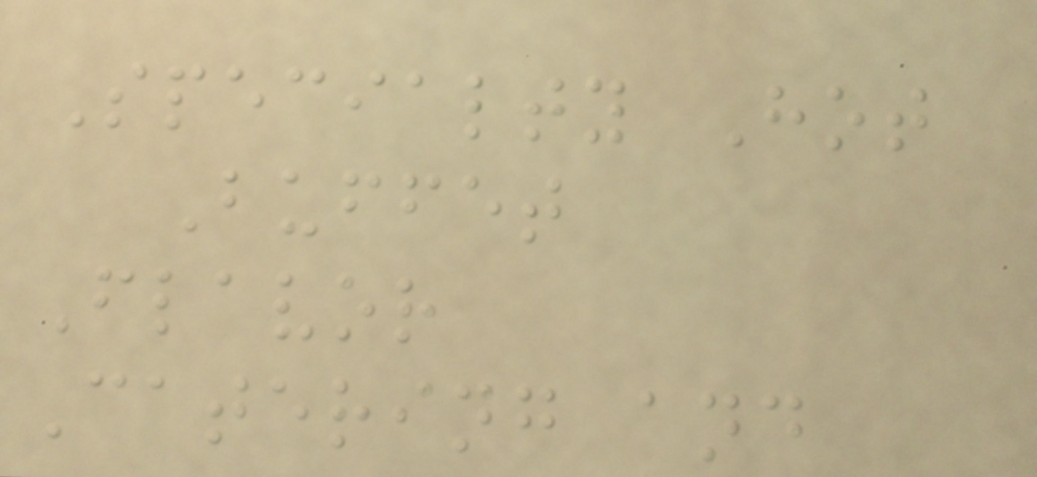Specialty Hot
Buffet
Flavor
Catering and
